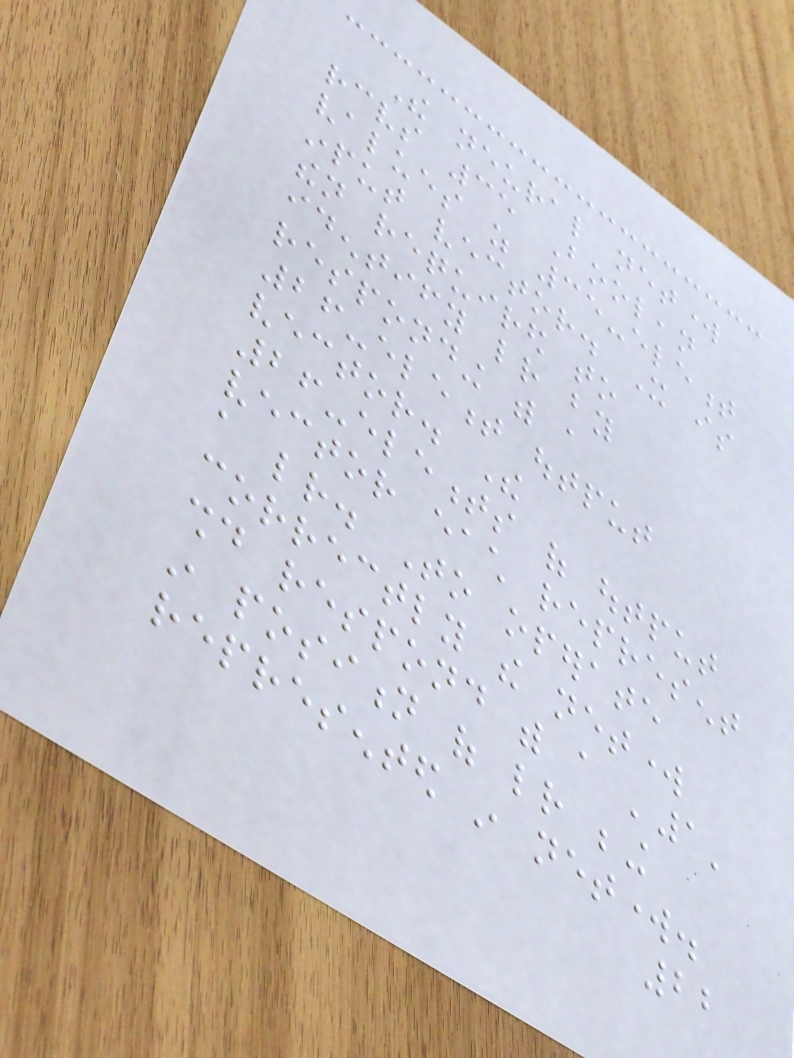The neural network
receives 35 Boolean
values as 35-element
input vector. It is
then required to
identify letter by
responding with a
26-element output
vector. The
26-elements of output
vector each represent
a letter. To operate
correctly the network
should respond with a '1'
in position of letter being
represented in network.
22
